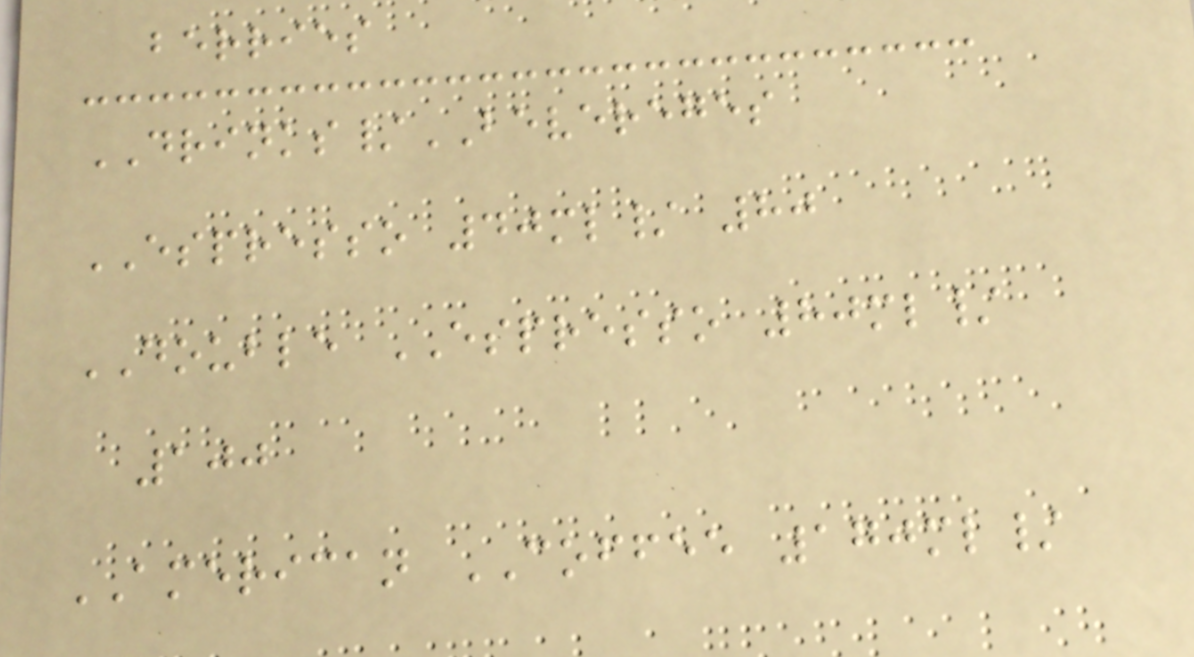berries
DRINKS/BEVEREGES
ESPRESSO 40ml/ 80
DOUBLE ESPRESSO 80ml/
100
AMERICAN COFFEE 170ml/
